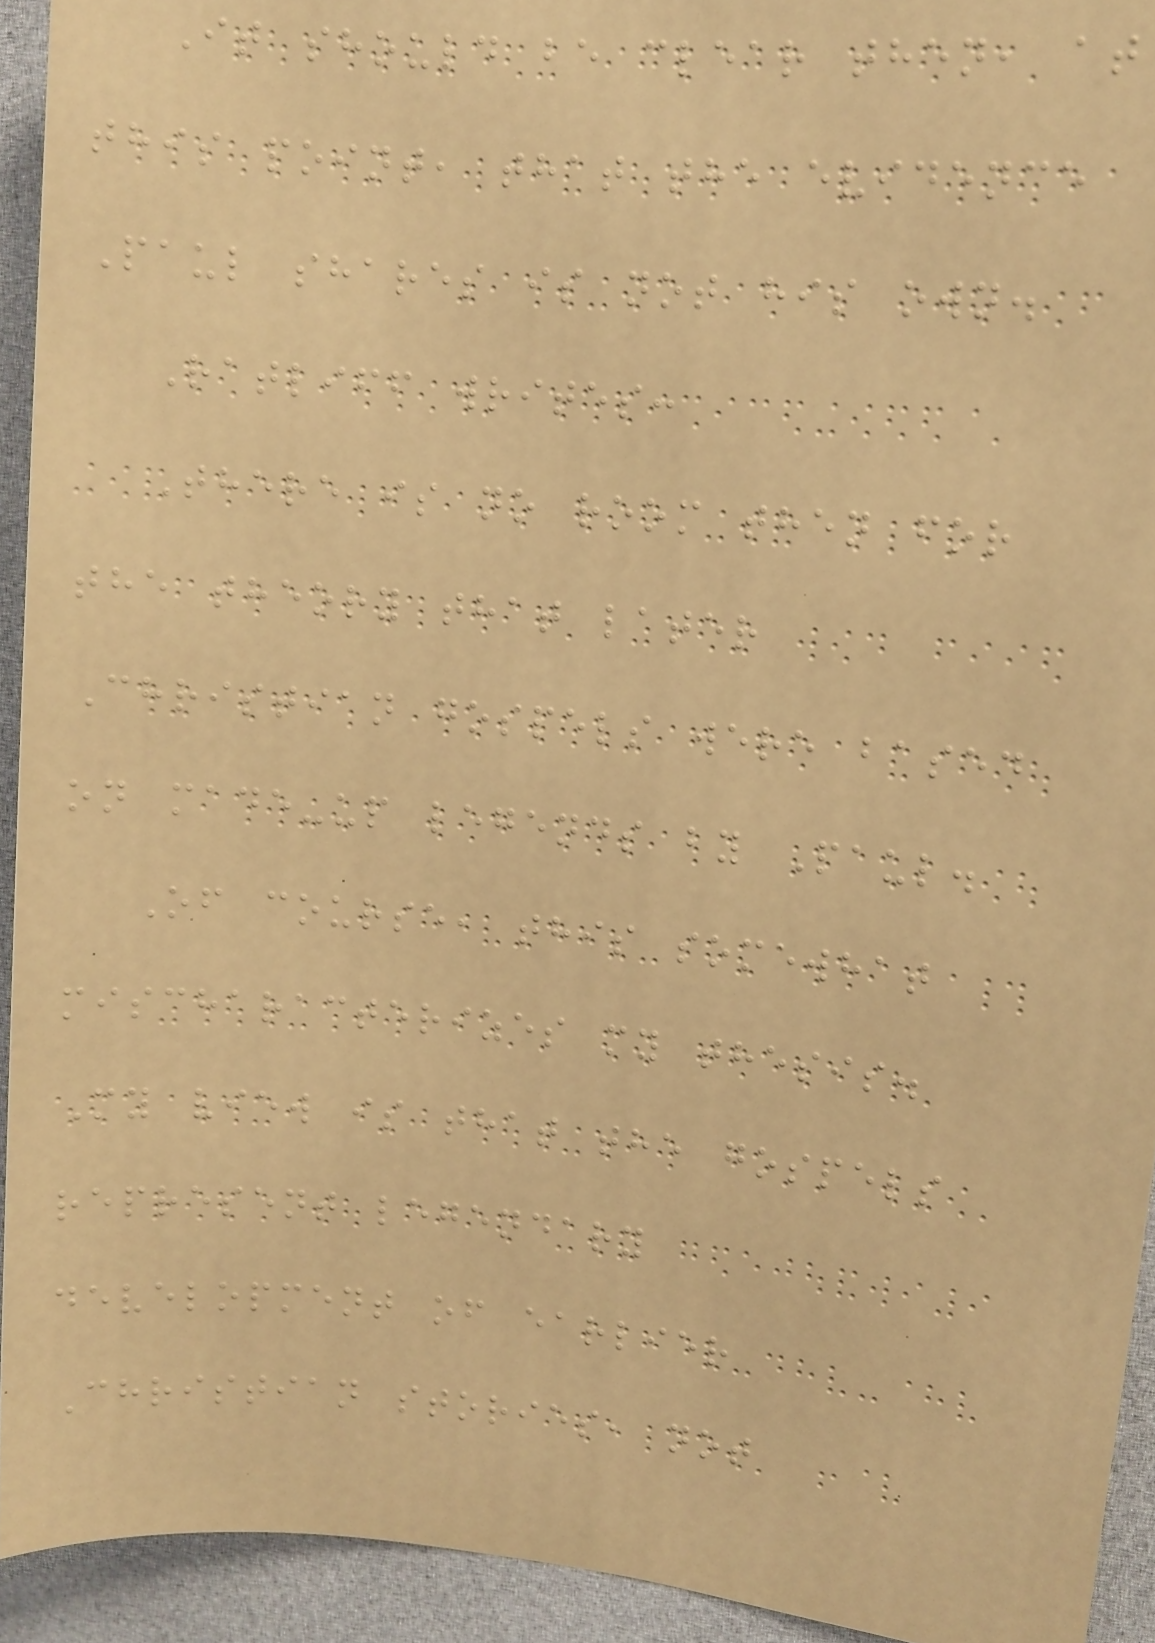It should be clear then, at
this point, that the evidence
Paul shares is not his own.
Ratliff writes:
There is no room then for
the theory that later
Christian gospels were based
on made-up legends by Paul.
Of course, this somewhat
mischaracterizes my thesis.
My view is that the gospels
represent legendary
development of earlier
Christian stories, not
